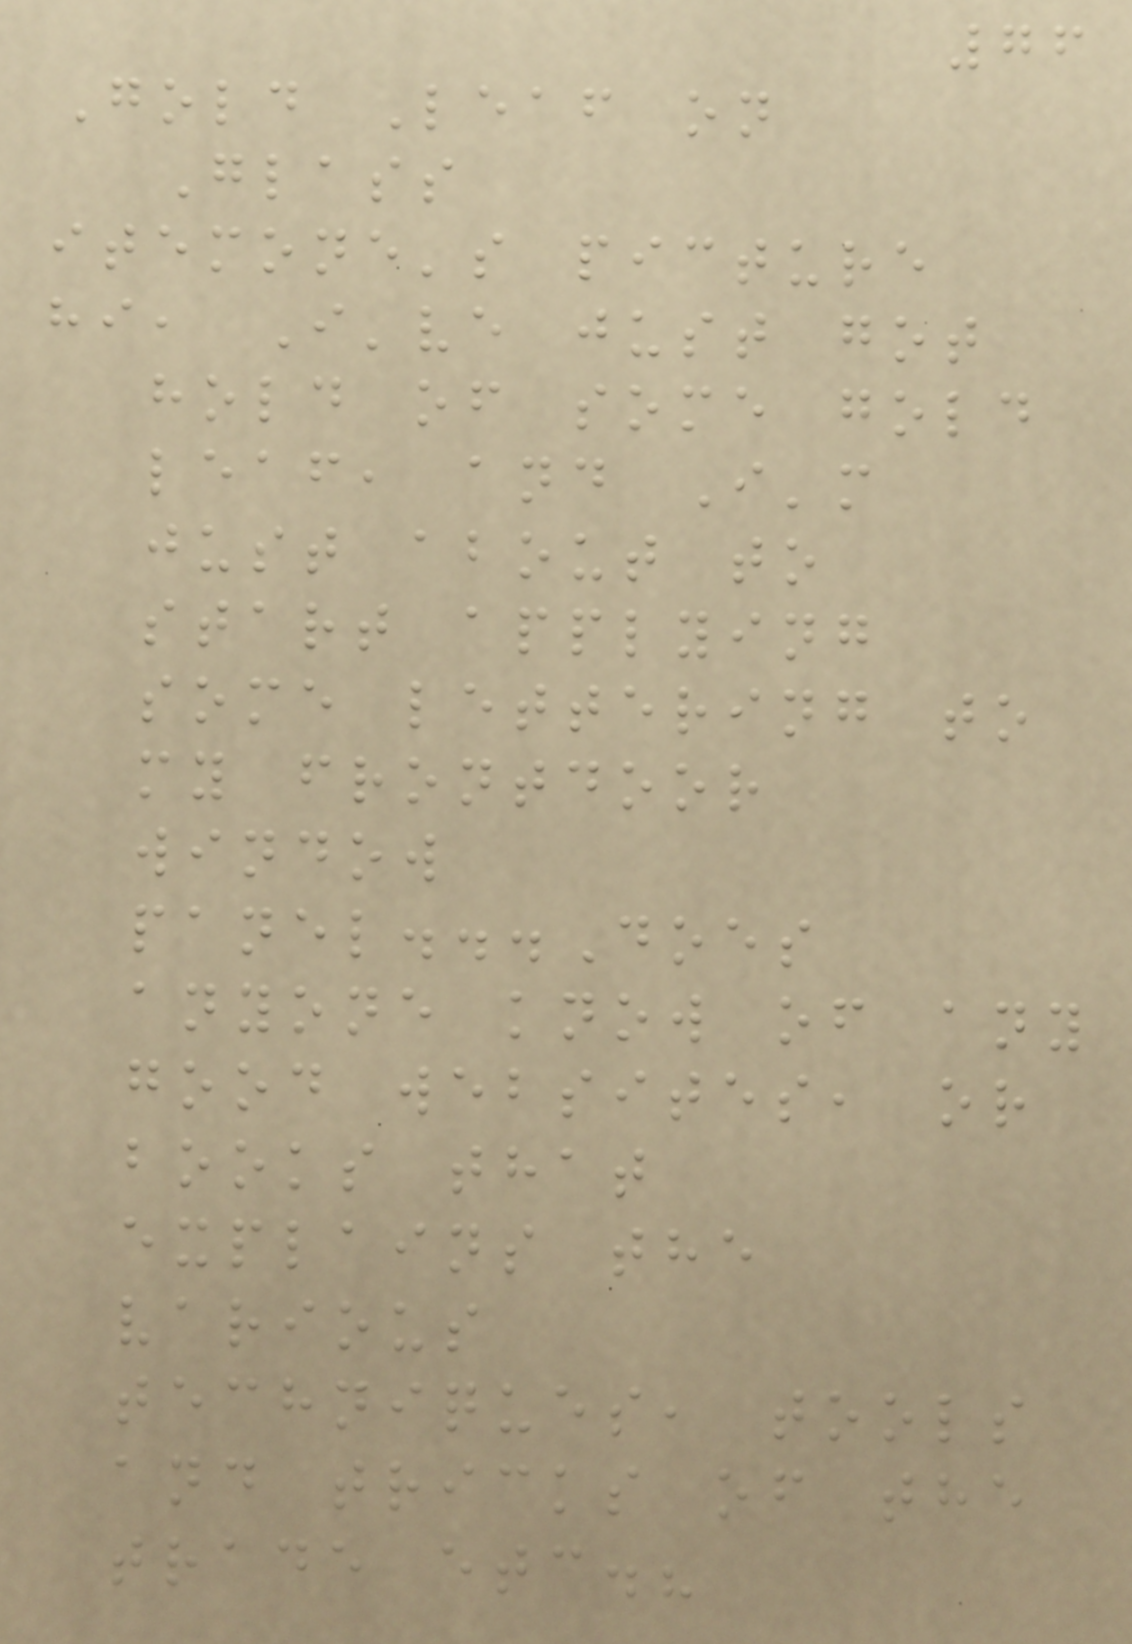76
Gold Leaf on
Glass
itemone's picture
hi, I've just got
hold of some gold
leaf, and I'm
just about to
start applying
some lettering to
my frontdoor
window
panel...Does
anyone know of any
good websites, or
books that
explains the
various
techniques, tools
and tricks of the
trade etc.?
